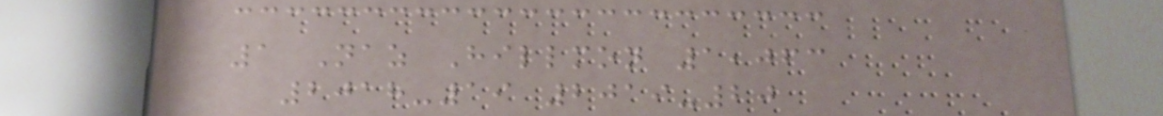1 Naz Hillmon 1,063
2018-19 2019-20
